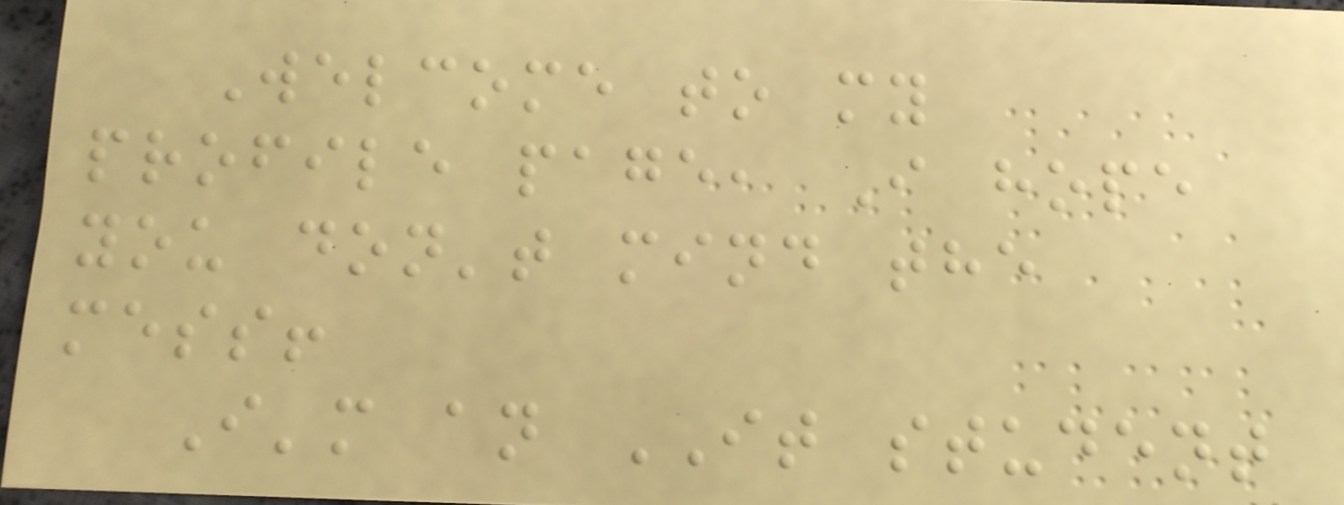Welcome to my
profile page, I hope
you don't mind the
mess!
I'm an IT student
